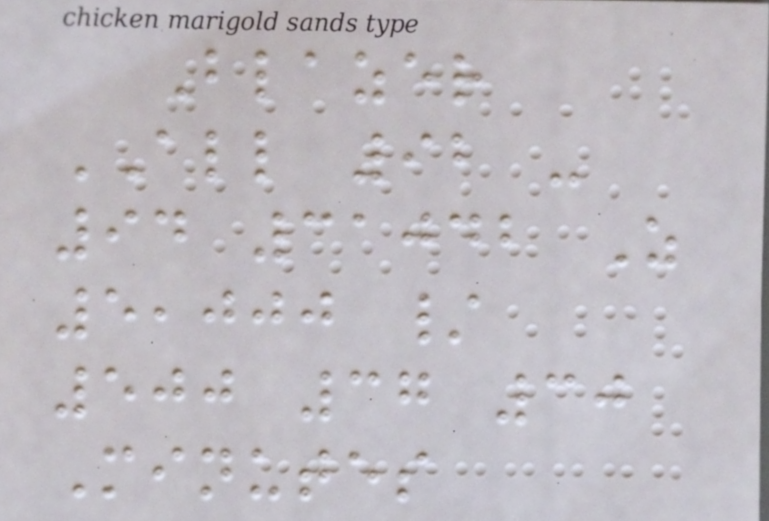Blazer
ALL 92 -
94 31042 Z
5,000 /
500 37 30
Minutes
